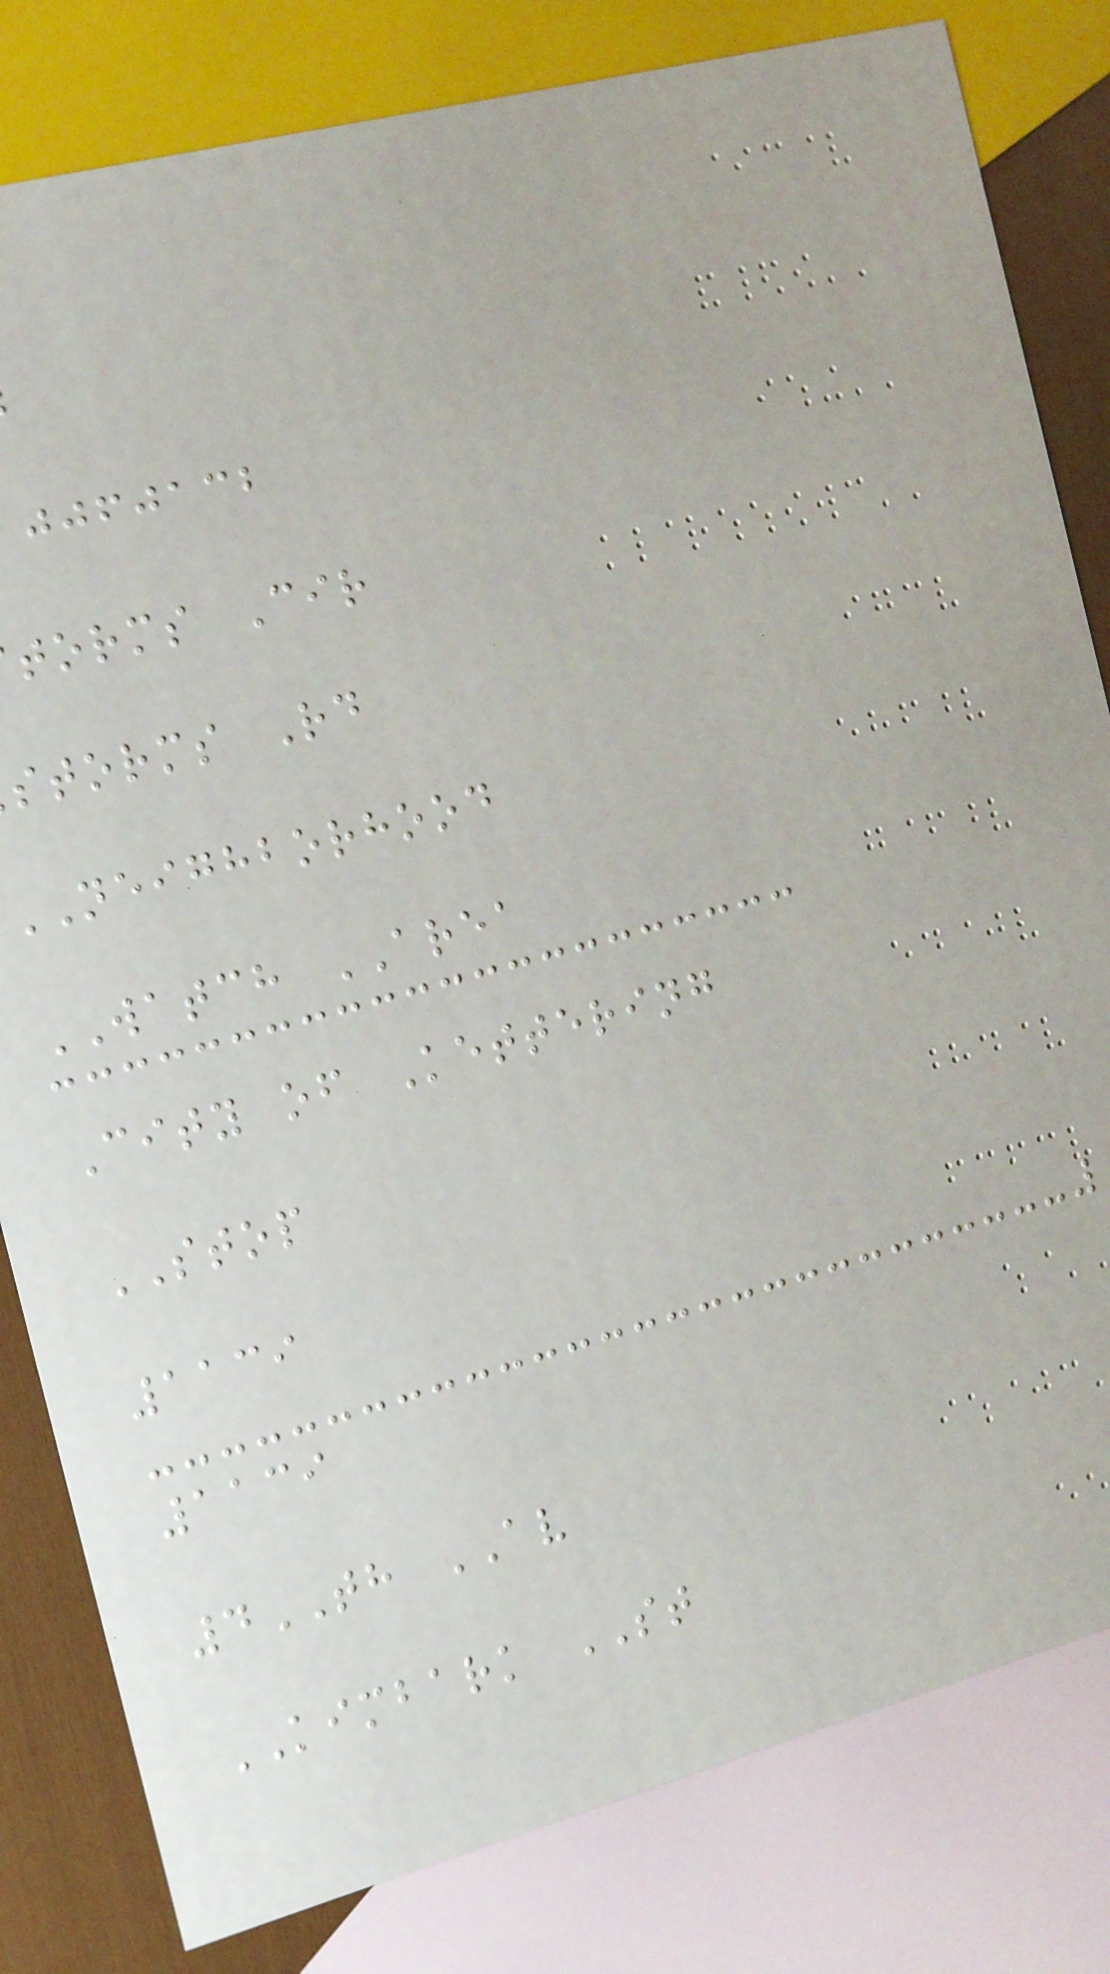jjfjacb
torms Cir
storms Rd
NEIGHBORHOOD
WATCH AREA
City of Kettering
STOP
1139
1139
4TH AV
KIMBARK ST
